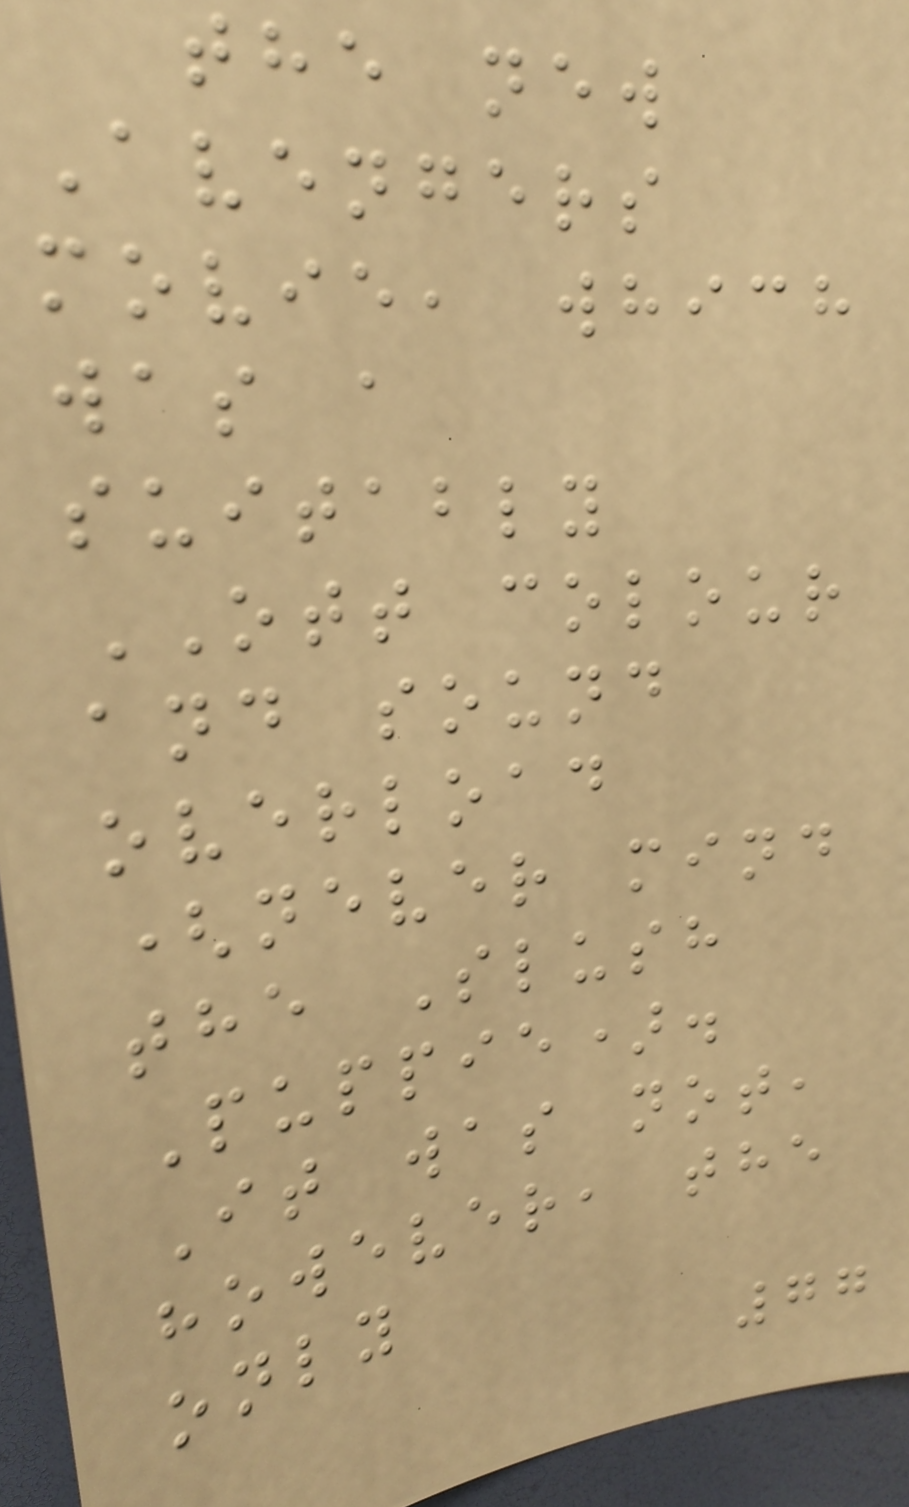the new
Avengers
movie, which
was a
suitably
OTT colour
and sound
overload
(never mind
the Slush
Puppie).
It was not,
however, the
only
77
